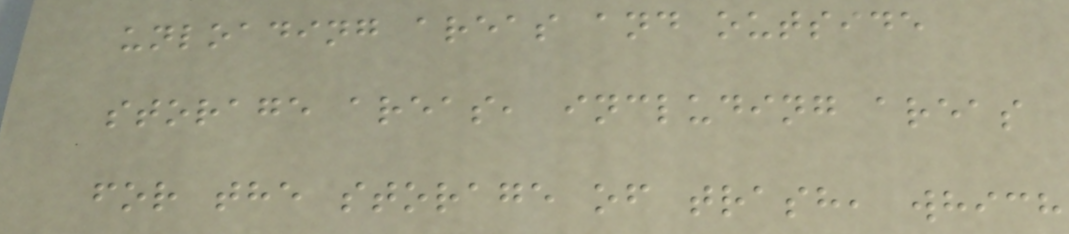unloading areas and outside
storage areas, including areas
for the storage of trash, which
